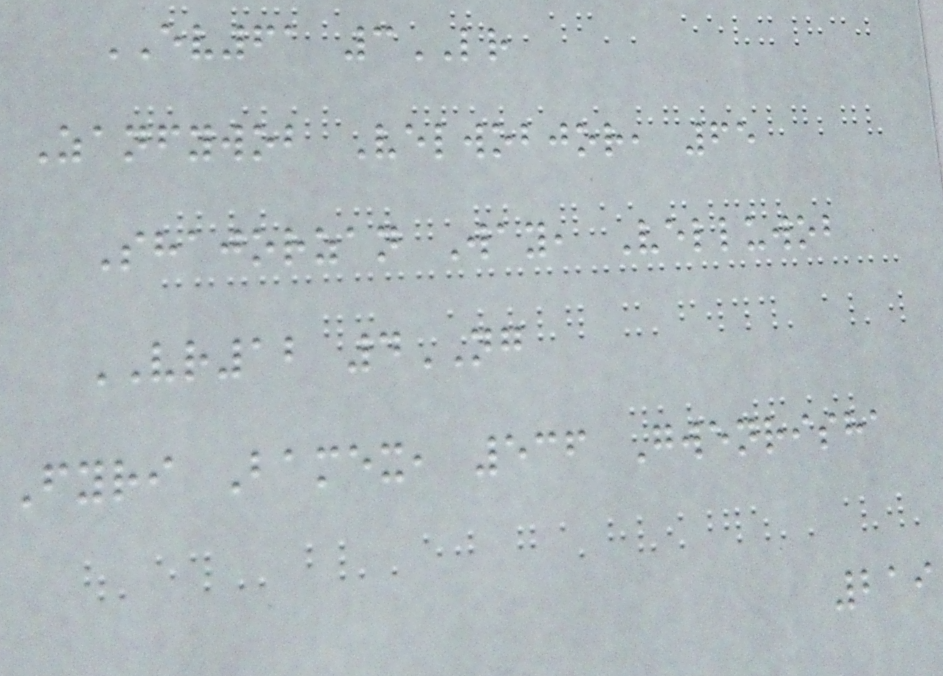EV61 3LR
Zanfywob Velwobjor, 65
Shajorzan Way, Velluwob
VR12 4NG
Fyri Bamex, 536 Gwenrisha
219
